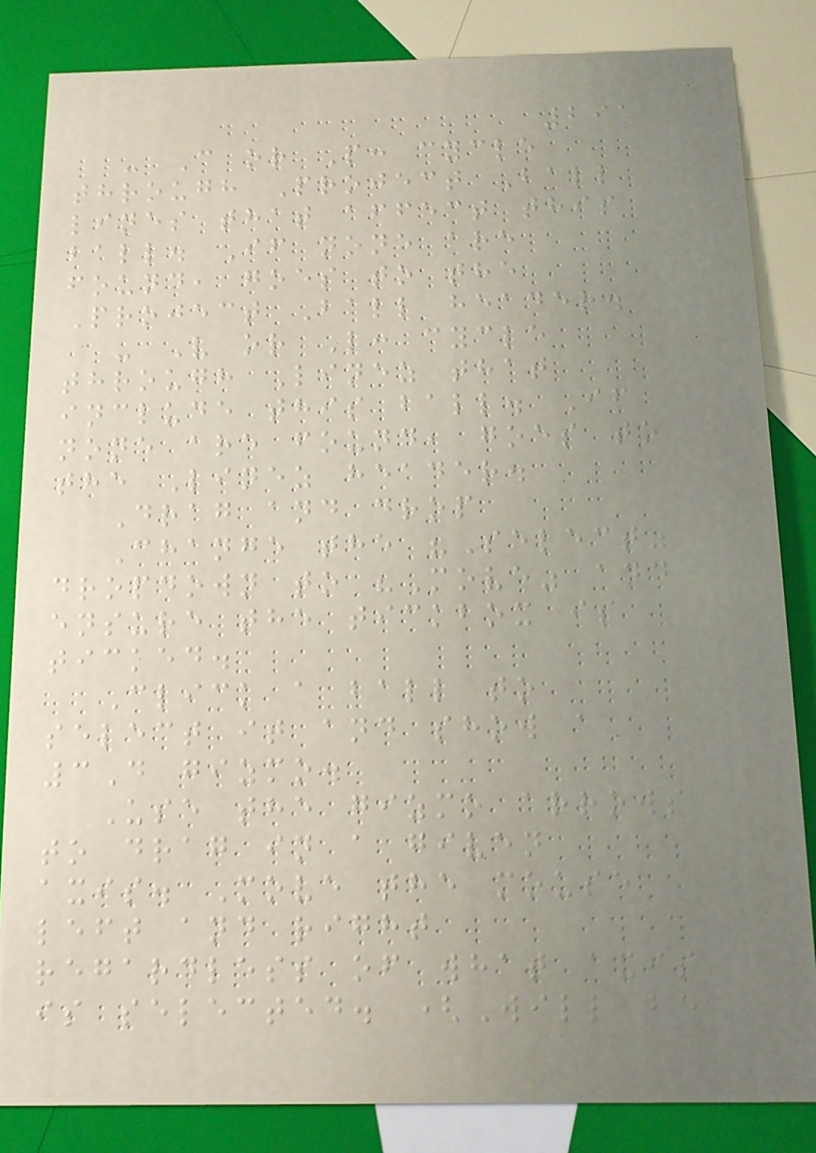291
- C or P: cycle
through Project Ball
lines that affect this
ball. If none are
found, goes to the
Project Ball header.
- V or L: cycle
through Linez that
include this ball. If
none are found, goes to
the Linez header.
Drag and drop
Change the "Select"
dropdown to "Move" and
ensure the tickbox is
ticked.
Click a ball to
select it and show a
3D gizmo.
Use the gizmo arrows
to drag in a given
axis. Move the mouse
left and right
regardless of what axis
is selected. (Will be
